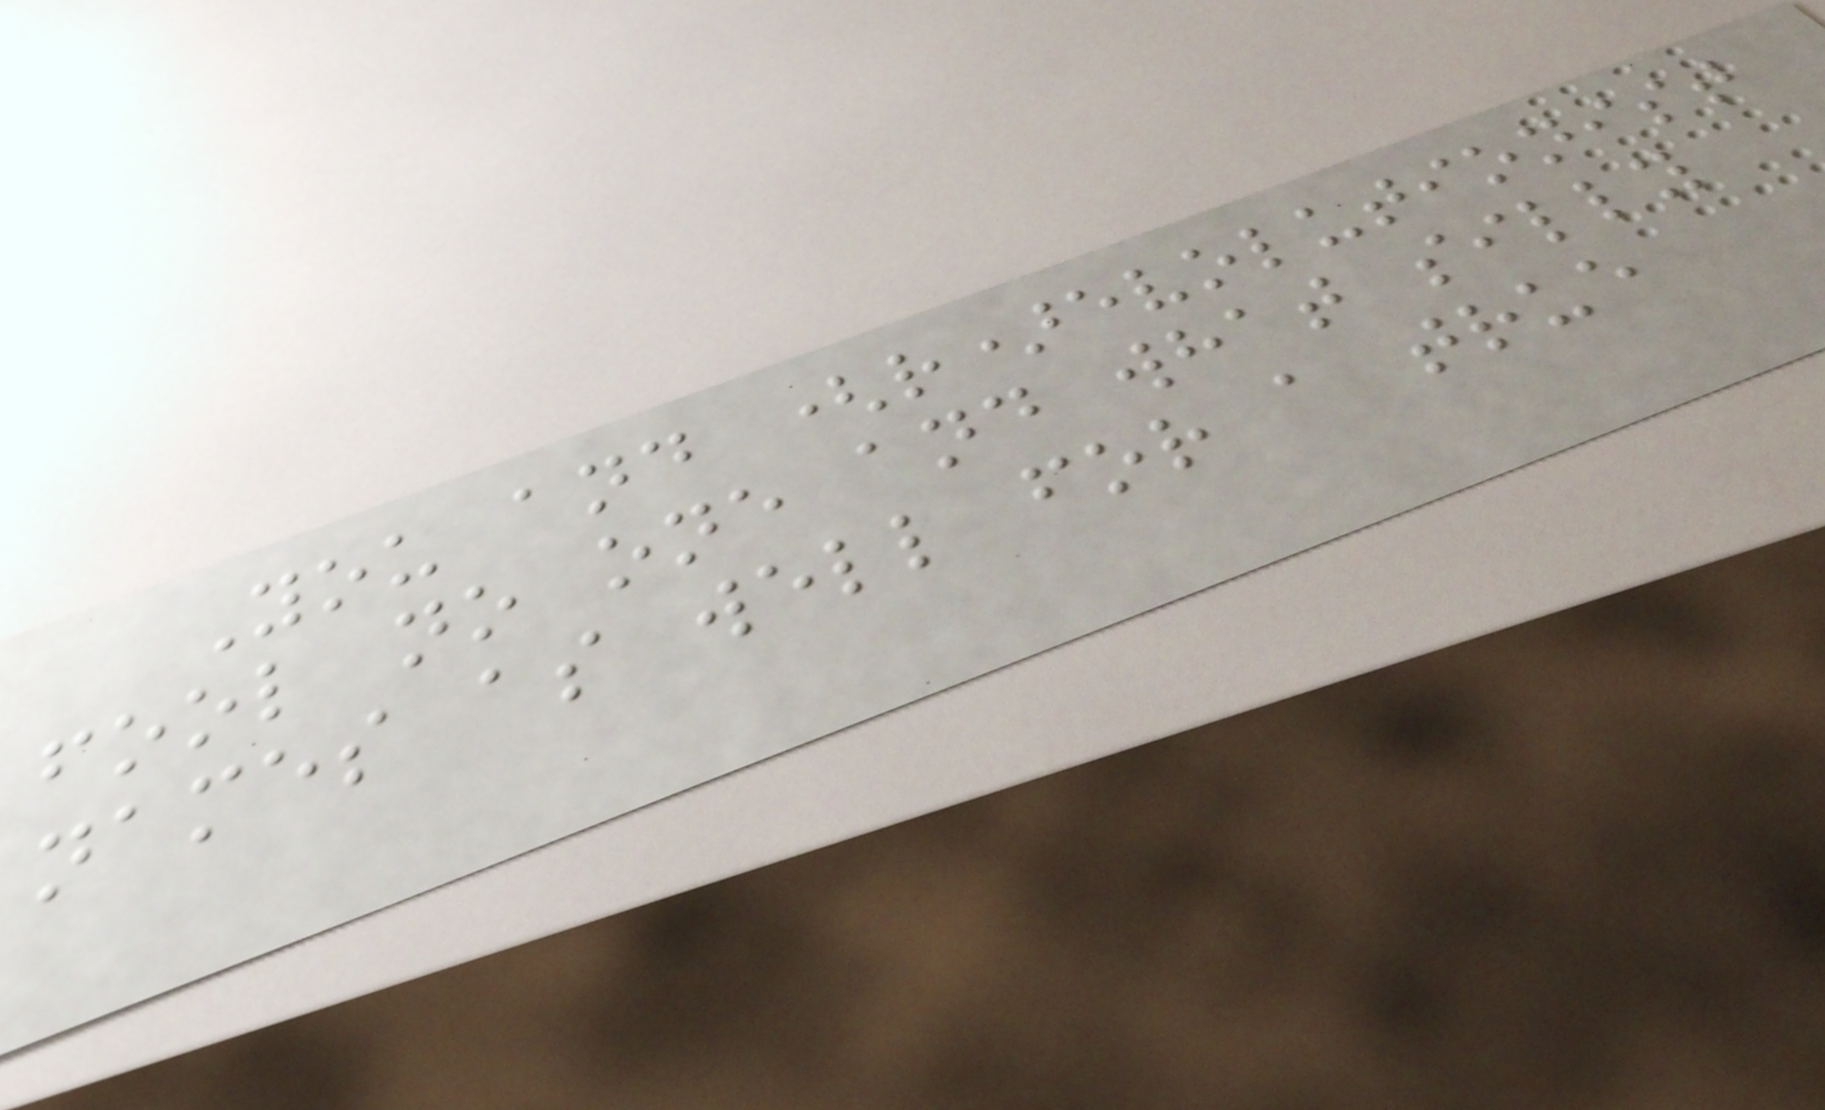You and (r)evolutionist
fool no one and what silly
names as well for a true
